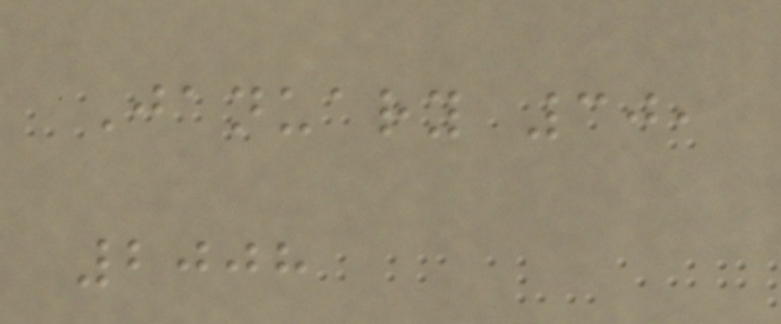January 30,
2008
